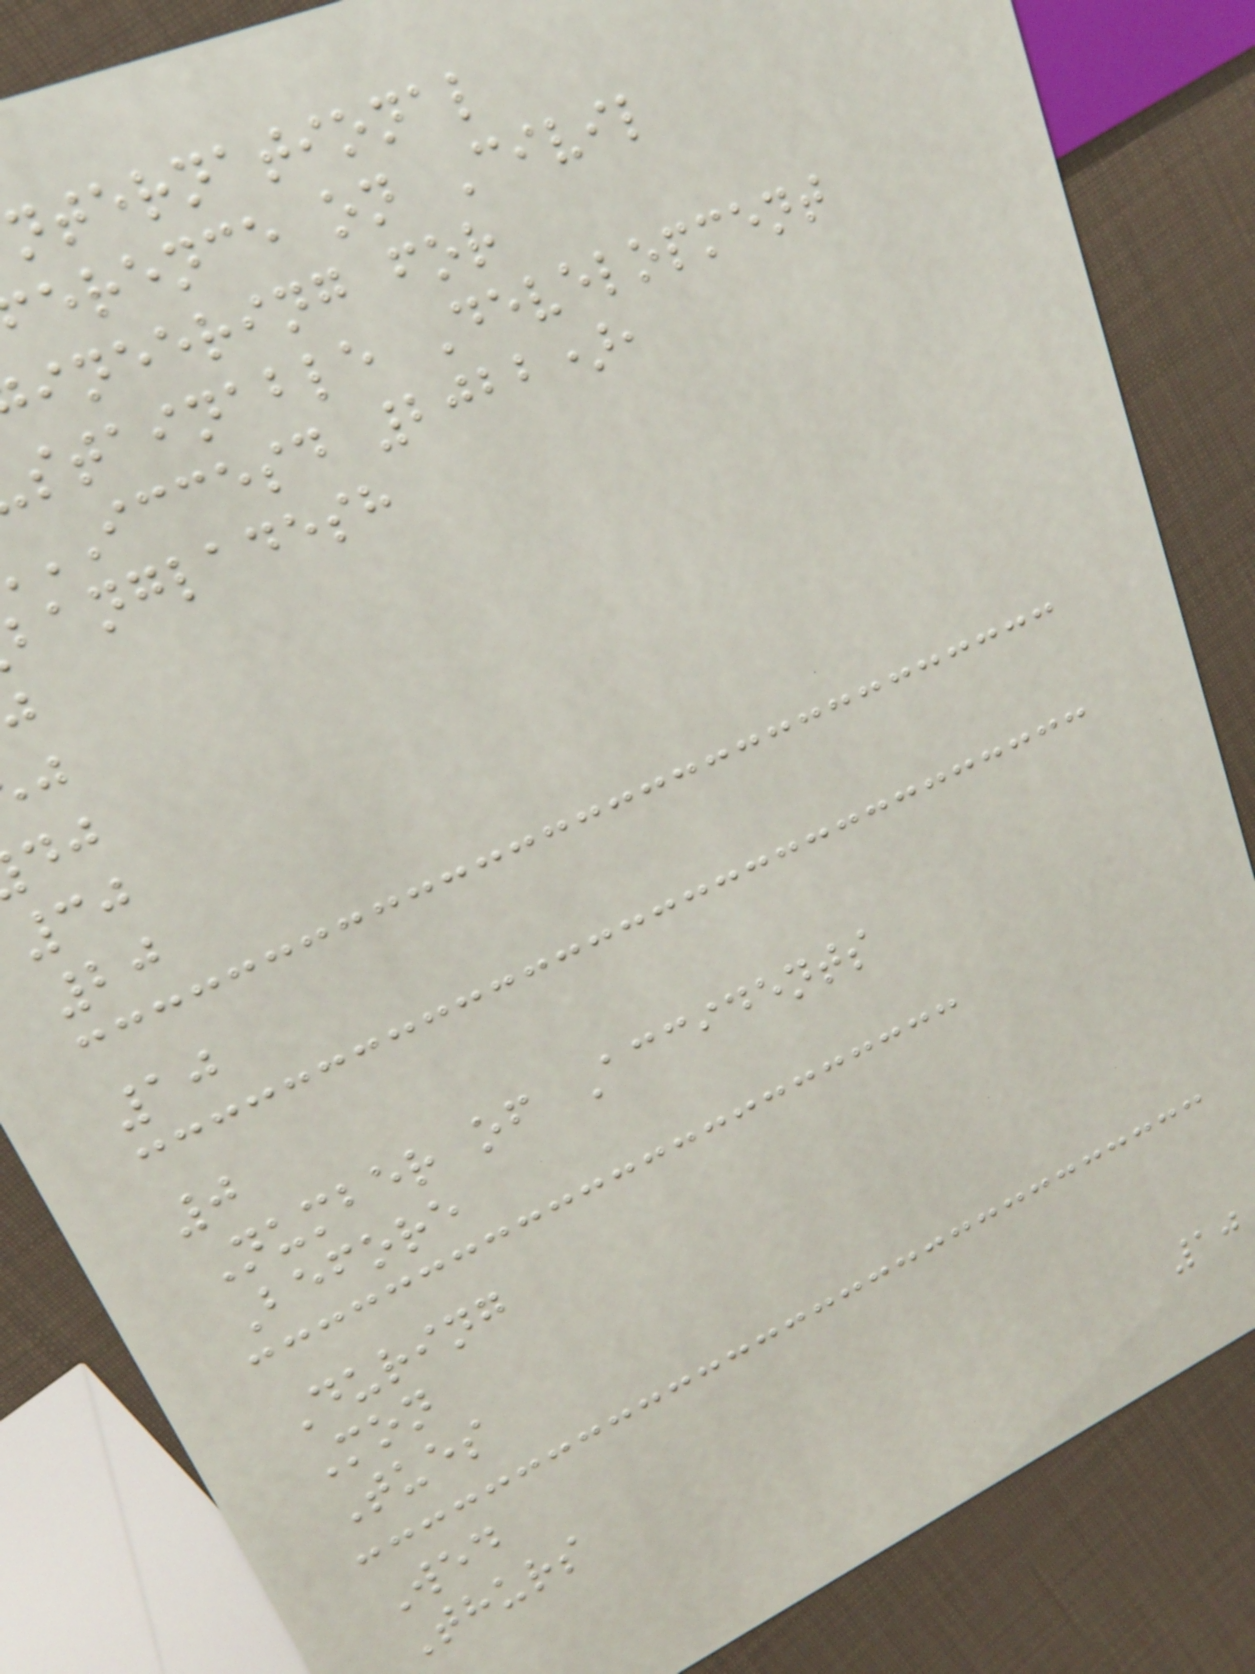nternational
erence on Civil
ineering for
stainable Development
ICCESD 2022),
bangladesh
30
20
10
0
Number of Accidents
Before
During
Mon
Tues
Wed
Thurs
10
